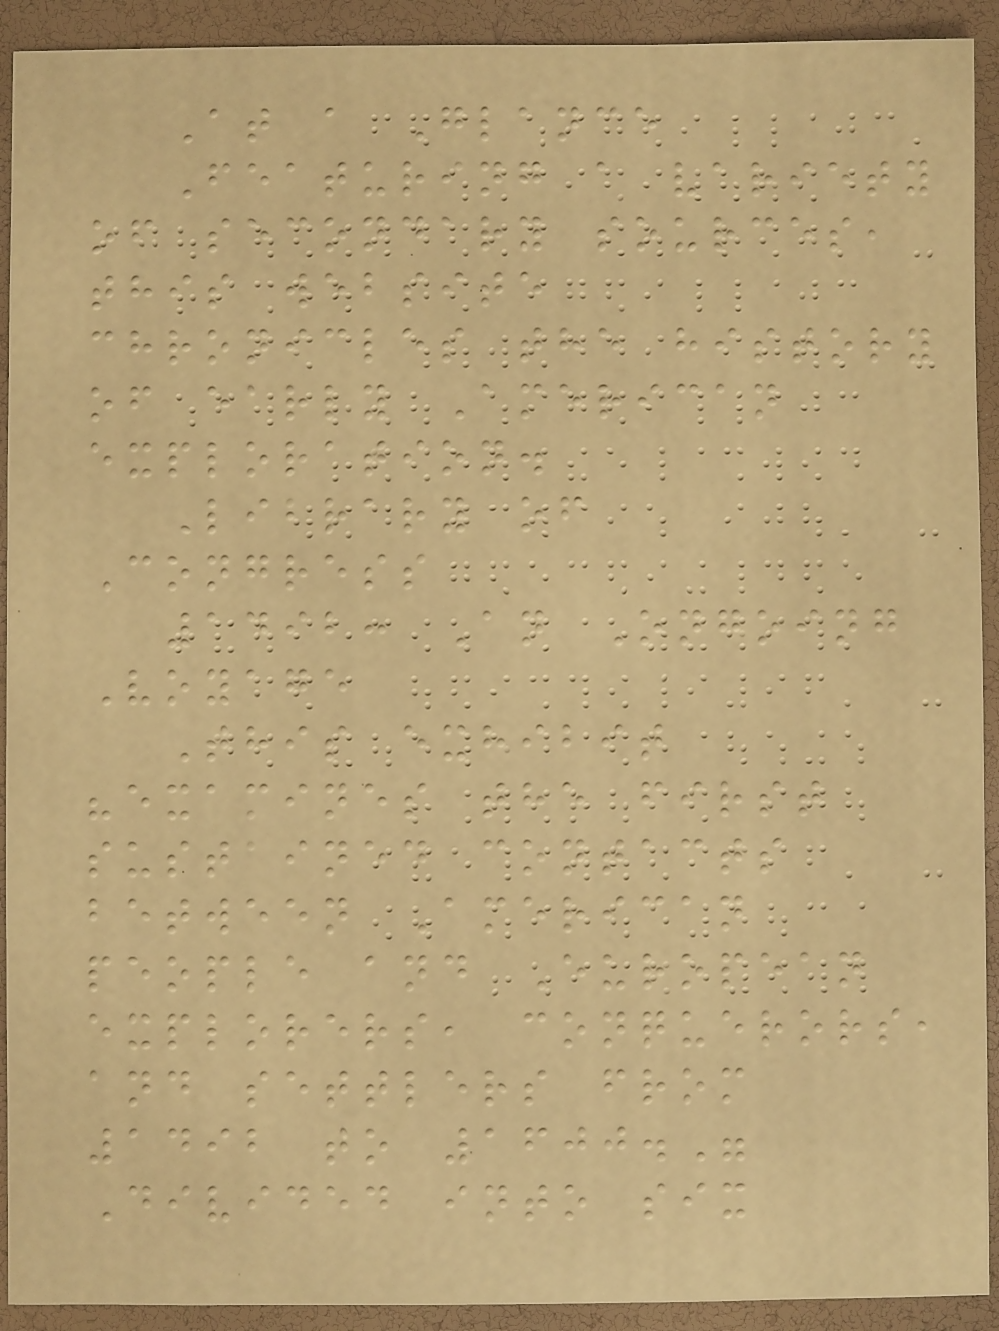At a Glance
Featuring a variety
of secondary sources,
this website
chronicles the history
of early American
exploration.
Library of
Congress
1492: An Ongoing
Voyage
This exhibit
"examines the first
sustained contacts
between American
people and European
explorers, conquerors,
and settlers from
1492 to 1600."
Divided into six
